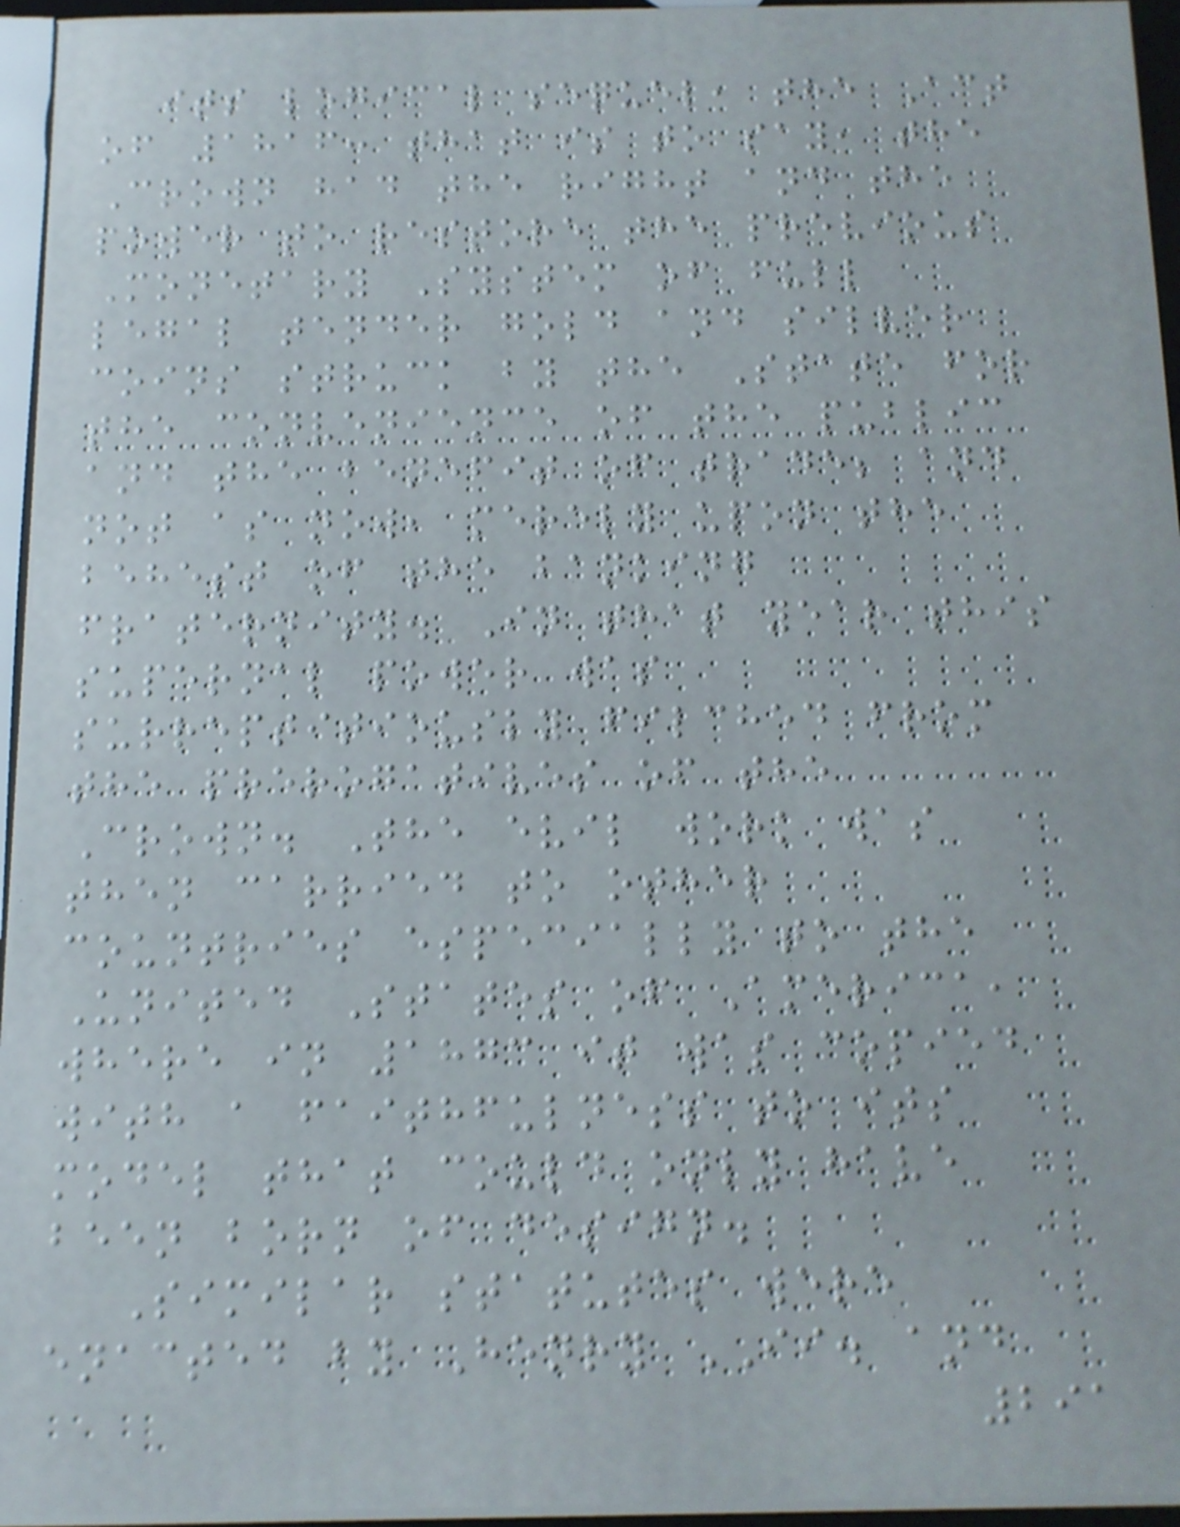its logical sequel, the Act
of 1816: that is to say, the
Crown had the right and the
power to restore the previous
Monetary System of full
legal tender gold and silver
coins struck by the State for
the convenience of the public
and the benefit of trade; and
not as now, merely upon the
behest of the banking
fraternity. In that year this
supernal power was
surreptitiously filched from
the prerogatives of the
Crown. The evil work was
then carried to other
countries especially to the
United States of America,
where in 1873 it was copied
with a faithfulness to its
model that could only have
been born of design.
Similar statutes were
enacted by Henry II. and
291
